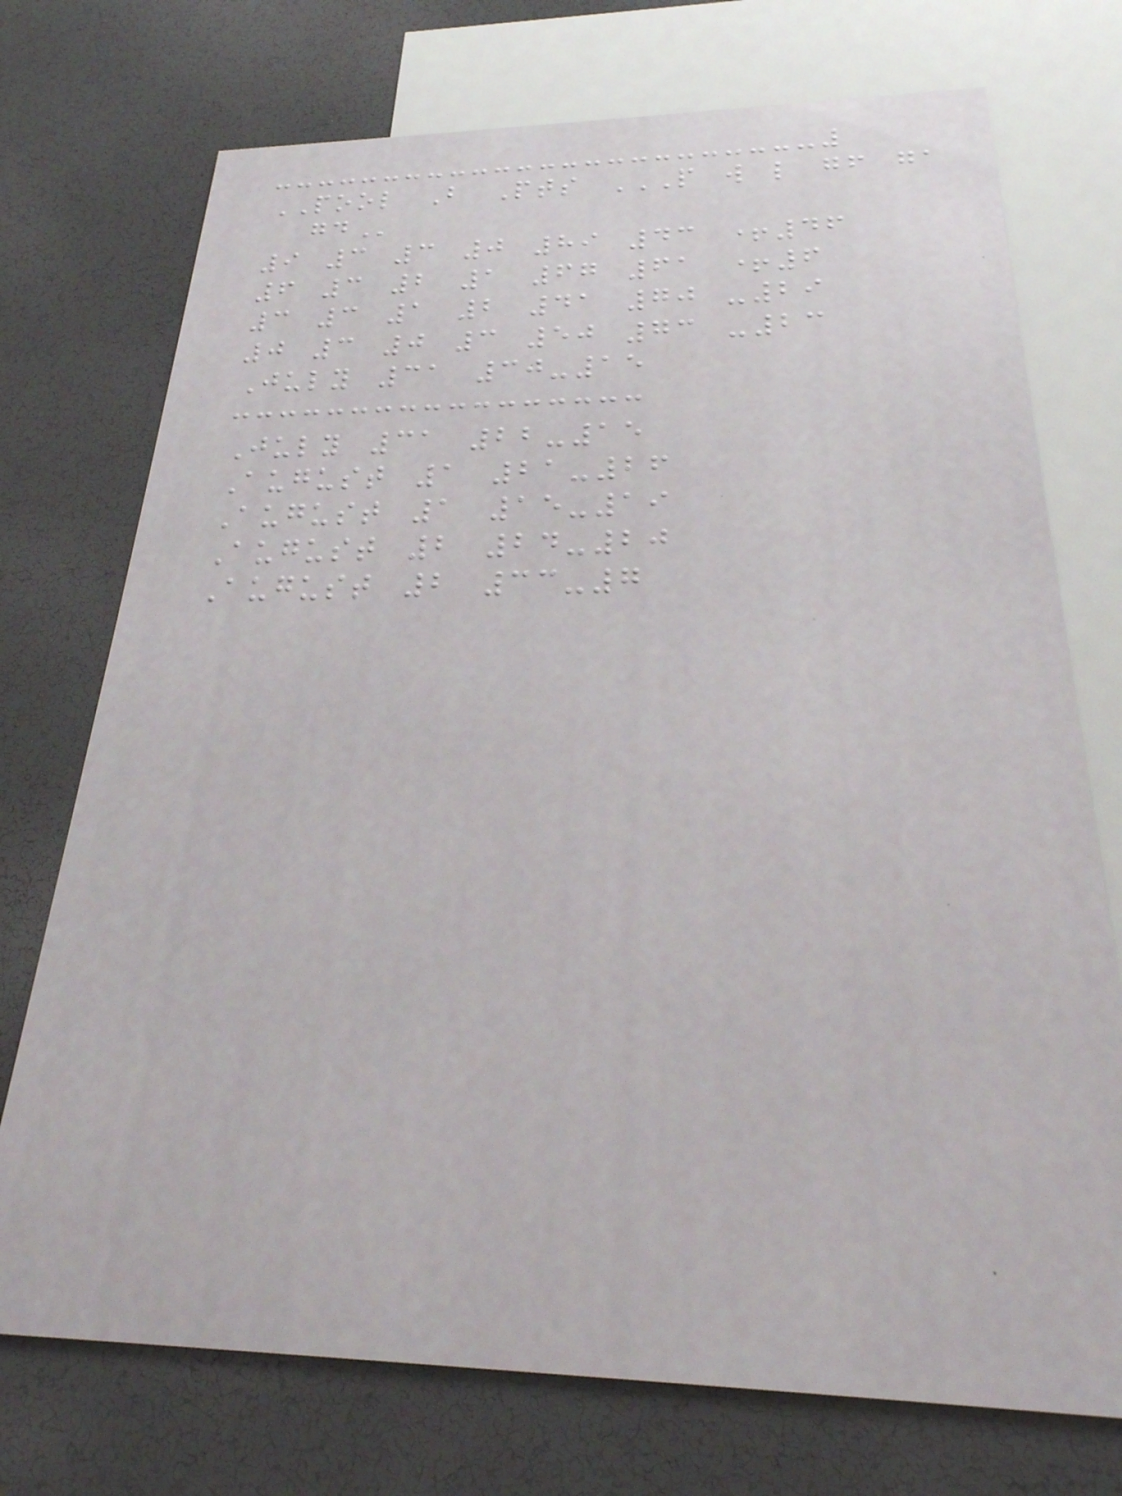POOL B Pts P W L GF GA
GD
9 3 3 0 89 43 +46
6 3 2 1 67 61 +6
3 3 1 2 41 70 -29
0 3 0 3 50 73 -23
July 31 30-15
July 31 22-15
August 1 21-26
August 1 15-19
August 2 24-20
August 2 33-7
